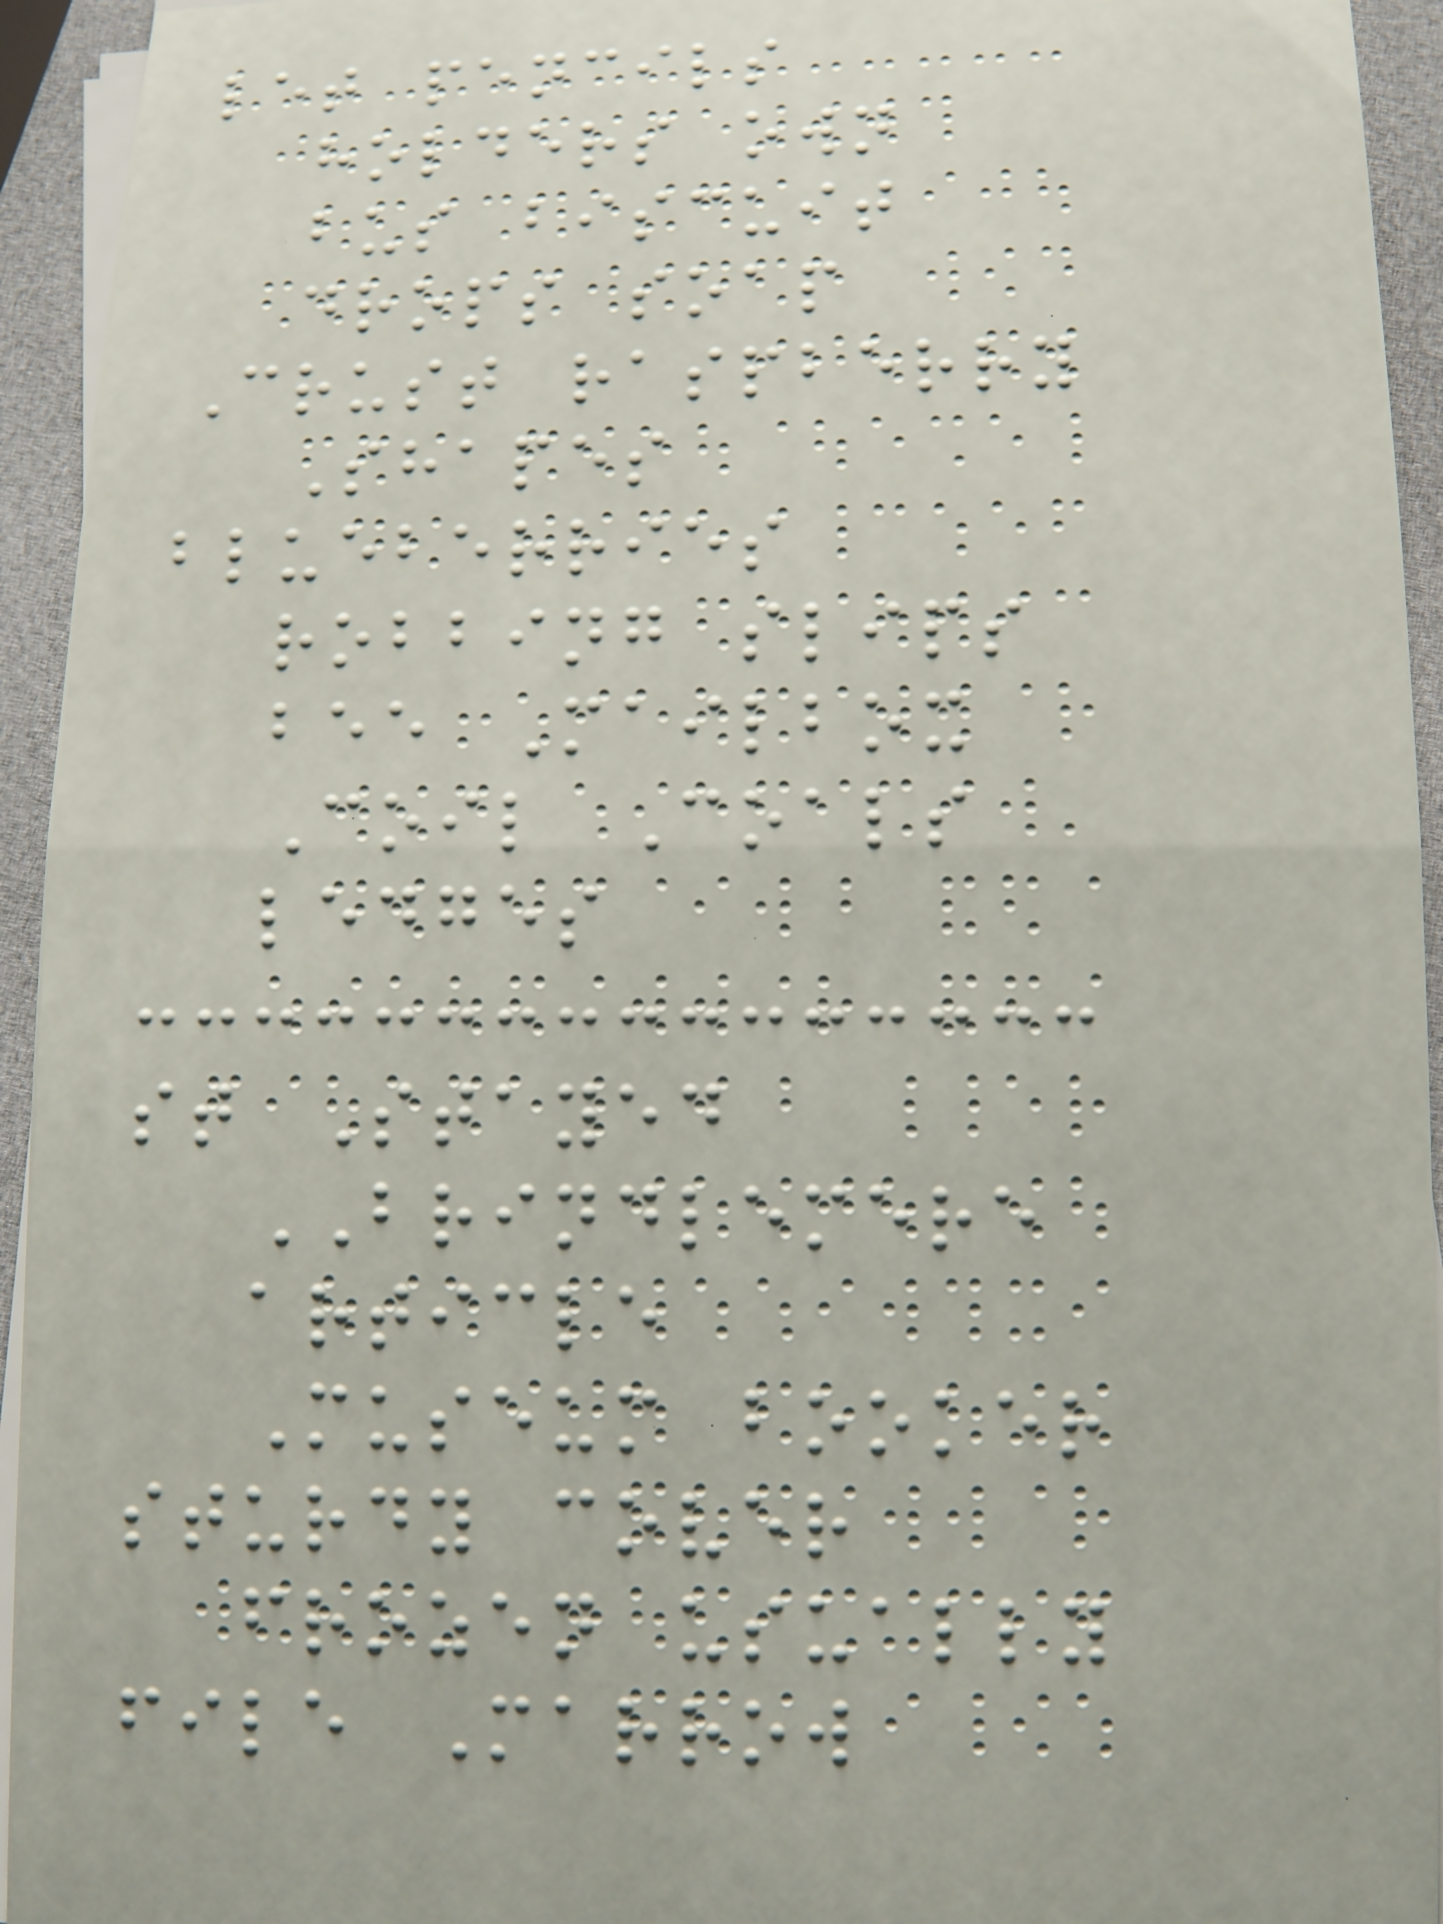let pencils
holders own
bus biscuit
drops soap
Crust raspberry
Shapes
blueberries
robbing slips
bee Mailbox
Coil Coals
ledges
st Stayed
BRINDLEMERE
article
Museum booker
sturdy cover
frozen usually
file Marrow
